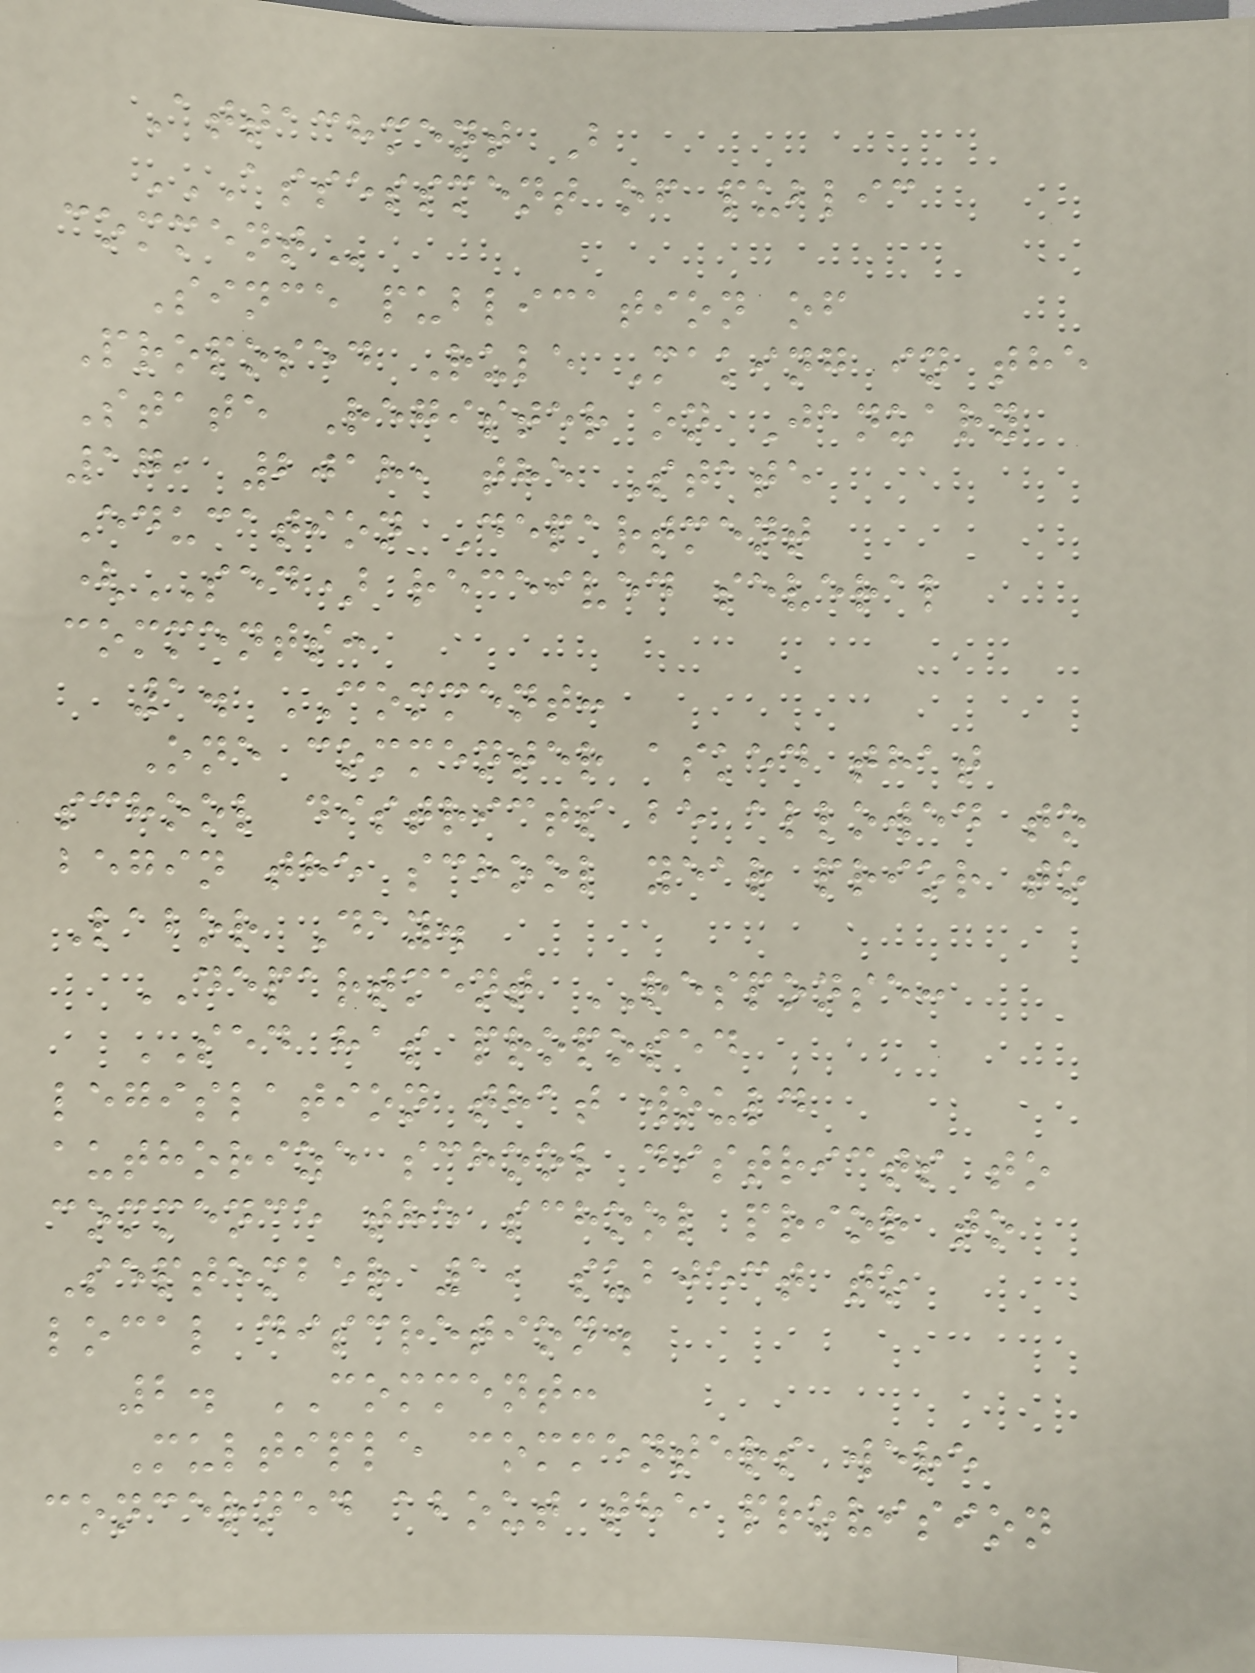Attachment B
ASSESSMENT OF PUBLIC
COMMENT
Since publication of
Proposed Rule Making in the
State Register on January
17, 2018, the State
Education Department
(SED) received several
comments:
1. COMMENT:
One commenter asked that
school districts be allowed to
begin the school year prior to
Labor Day.
DEPARTMENT RESPONSE:
SED has proposed
legislation that would
authorize school districts to
commence the school prior to
September 1, subject to
local discretion.
2. COMMENT:
Multiple commenters were
concerned about the provision
